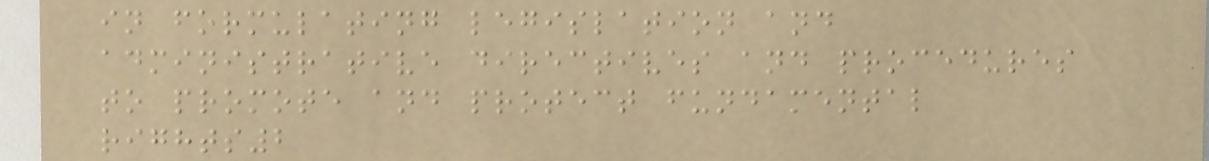in formulating legislation and
administrative directives and procedures
to promote and protect fundamental
rights2
